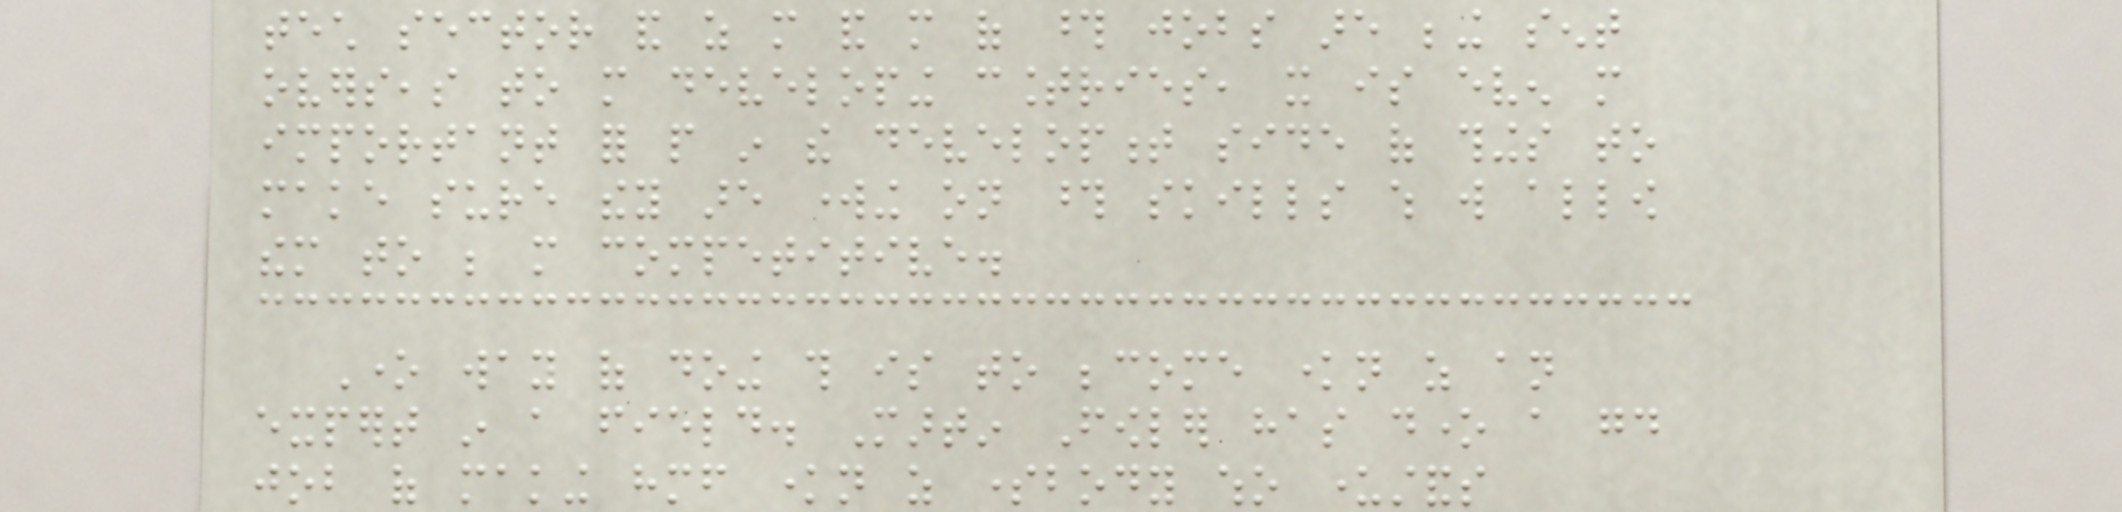tech sector and as more and more of those jobs are being sent
overseas to more developing countries, it is even more
important for people in the development side of things to
make sure they are working on those skills which will allow
them to be more competitive.
One way of doing this is to become known as an
expert in a field. Martin Fowler has done a good
job of making himself known as somebody who understands
